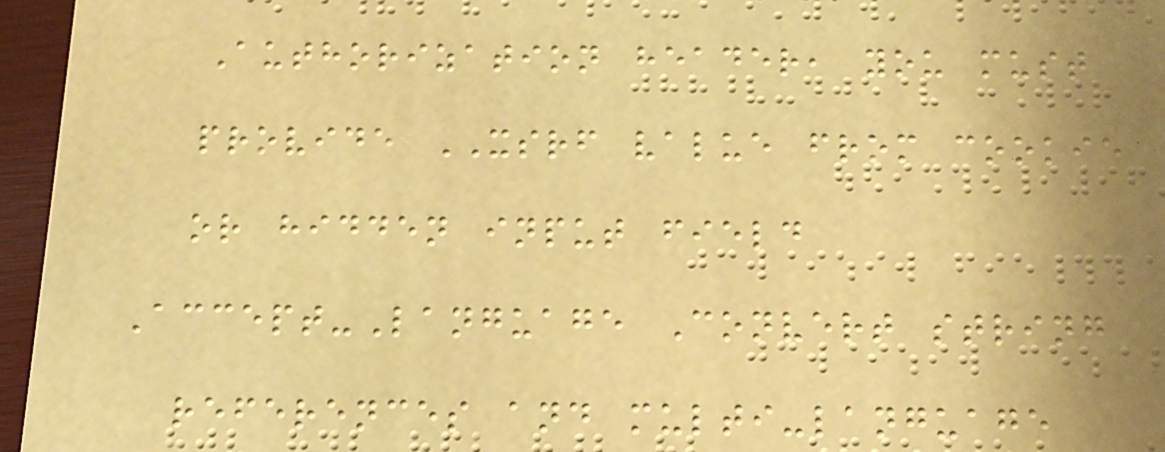Authorization header, you must
provide XSRF value from cookie
or hidden input field
Accept-Language Convert string
references and multi-language
